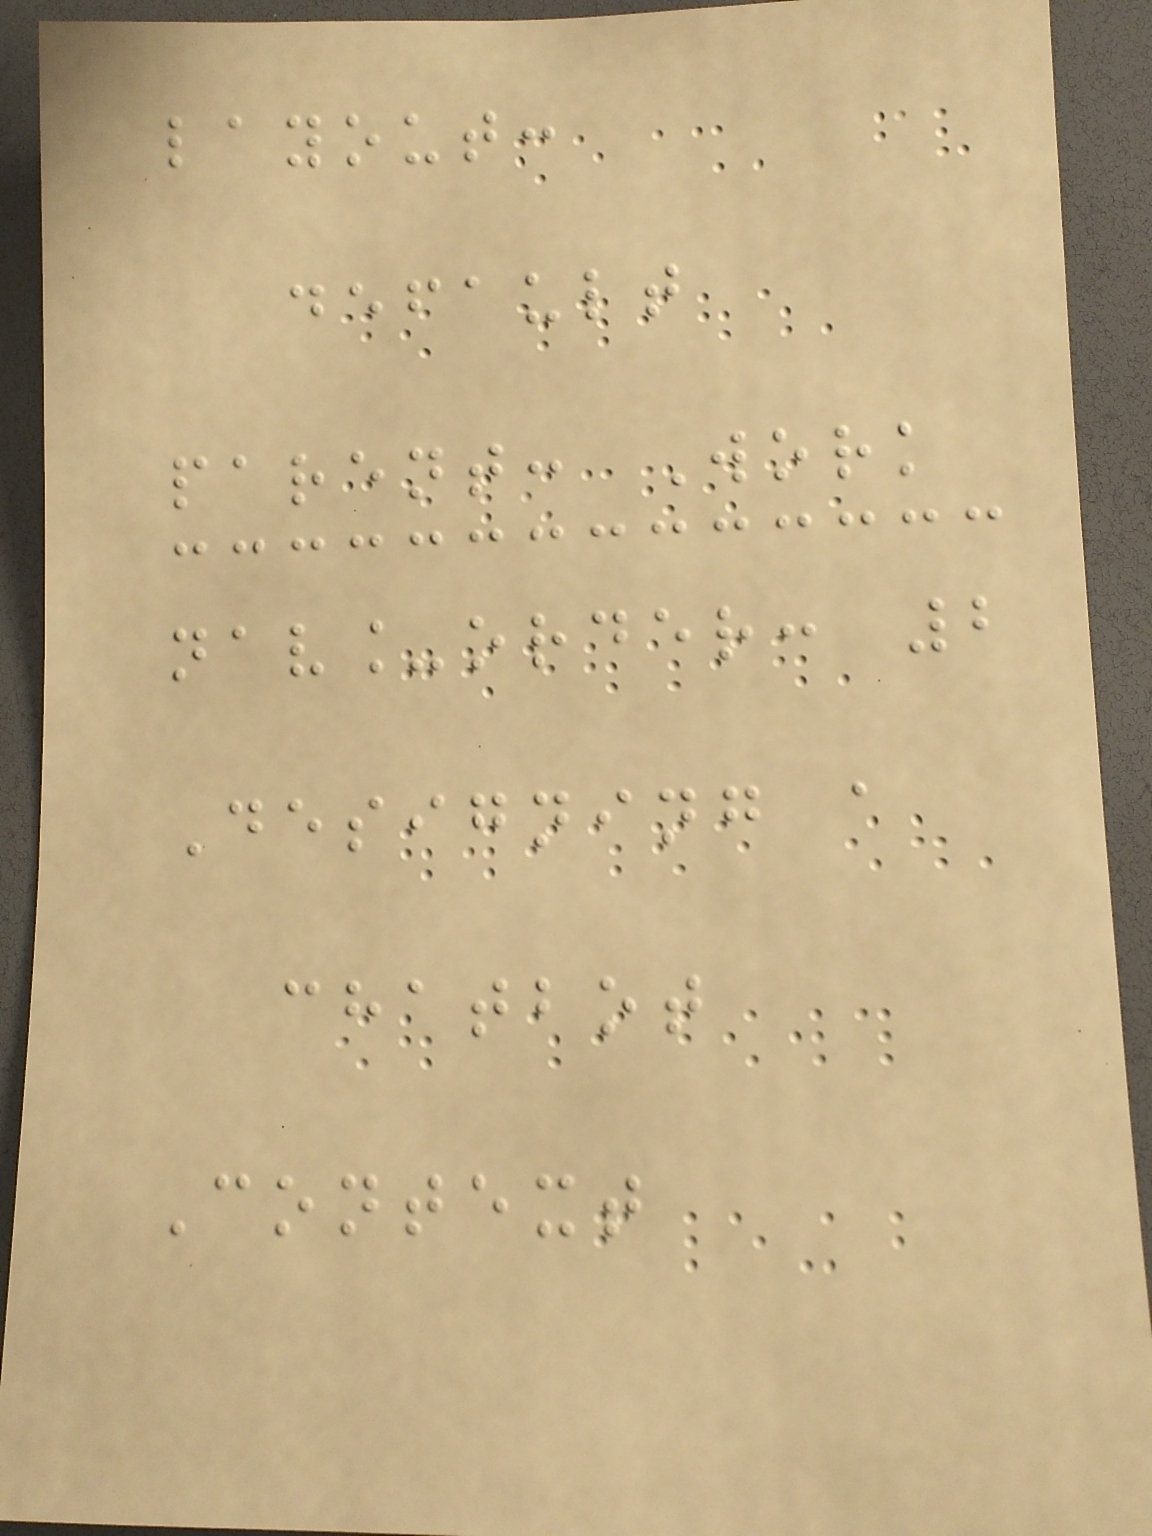layout:
default
parent: Work
nav_order: 2
Designing a
chatbot
Context
